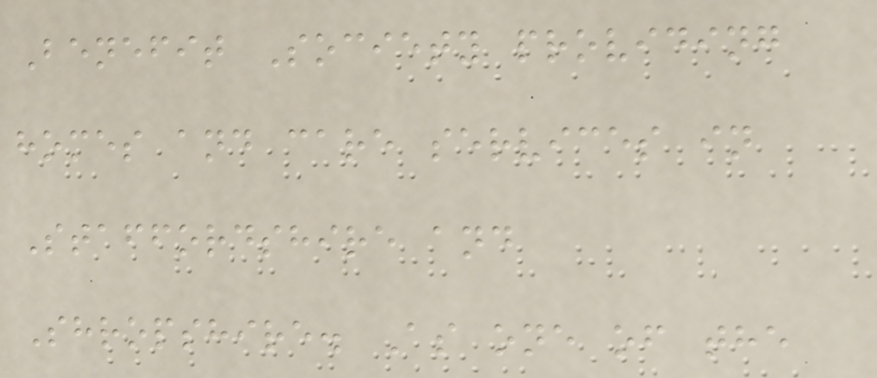Benefit Society providing
homes and care services in
Staffordshire and
Shropshire. As one of the
